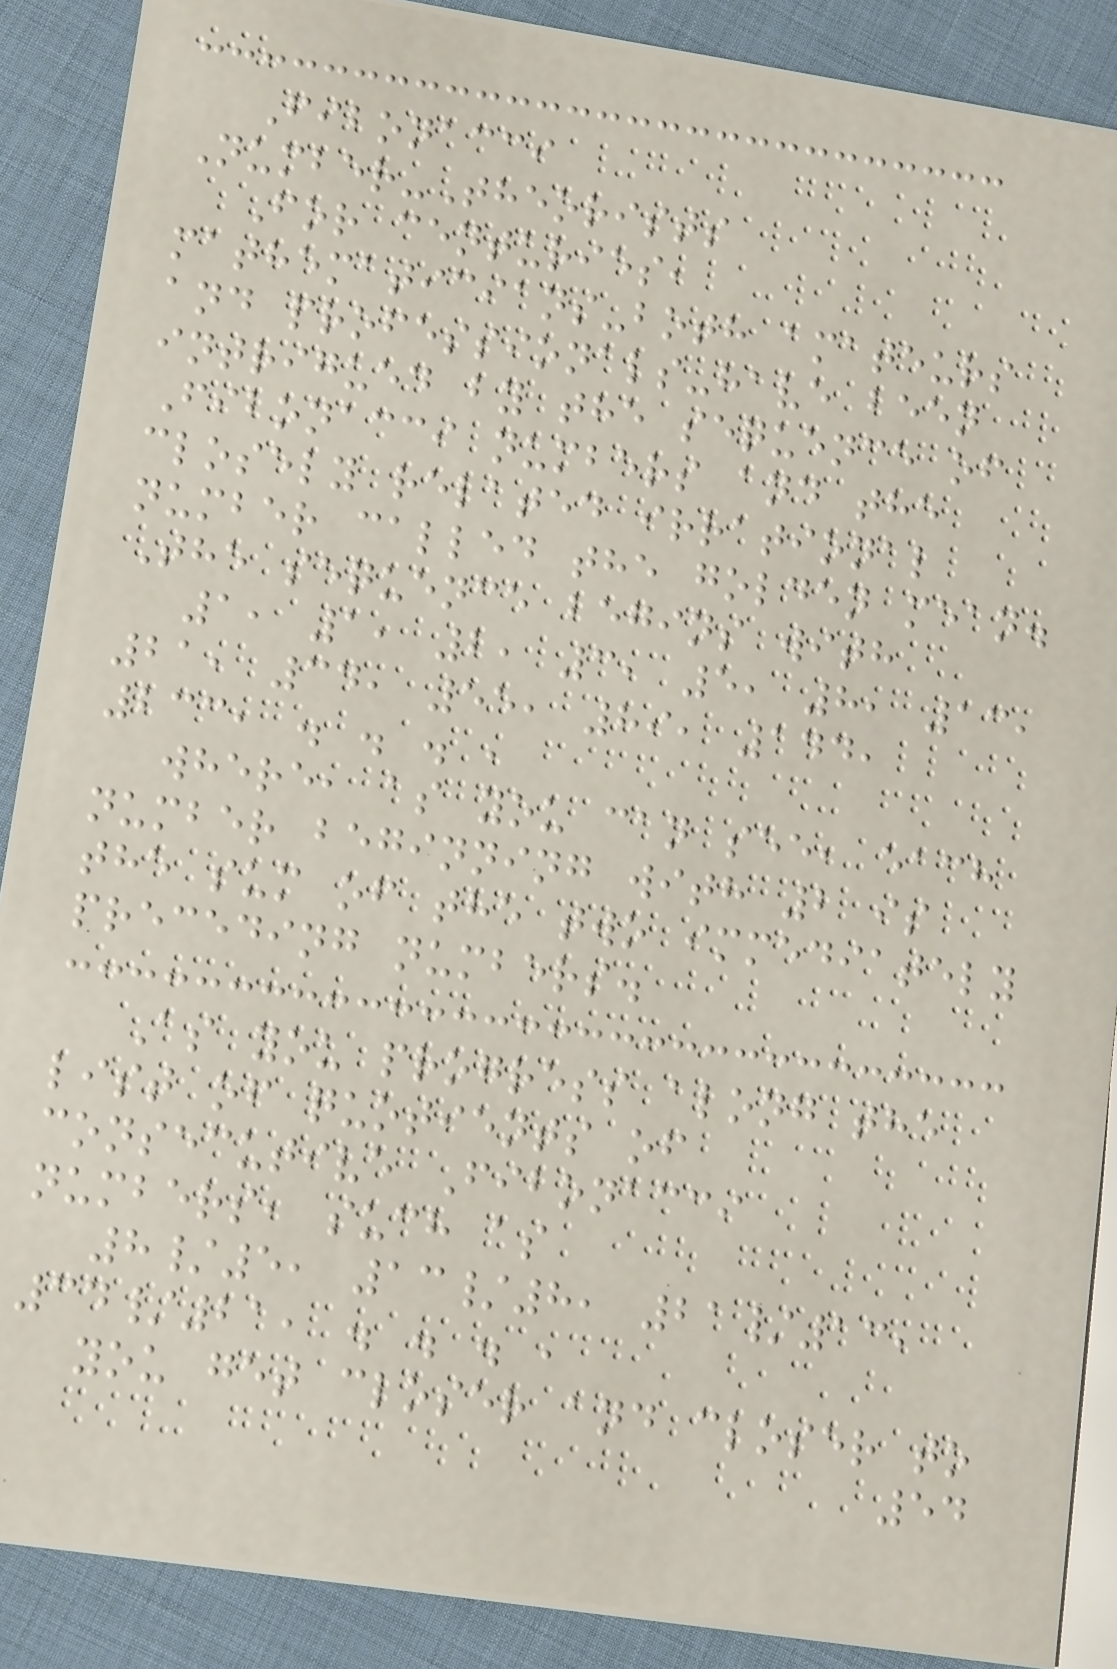Fibonacci
Number-Theorists
For centuries,
mathematicians-both amateurs
and professionals-have been
intrigued by the sequence of
Fibonacci numbers and the
closely related irrational
number called the golden mean.
The sequence begins with
1, 1, 2, 3, 5, 8, 13,
21, 34, 55, 89, 144,
233, . . . ,
where, as you can see, each
number beginning with 2 is
the sum of the two immediately
preceding numbers.
As you progress along the
list of quotients of
consecutive Fibonacci
numbers, such as
8/5, 13/8, 21/13,
34/21, . . . ,
you get closer and closer to
54
